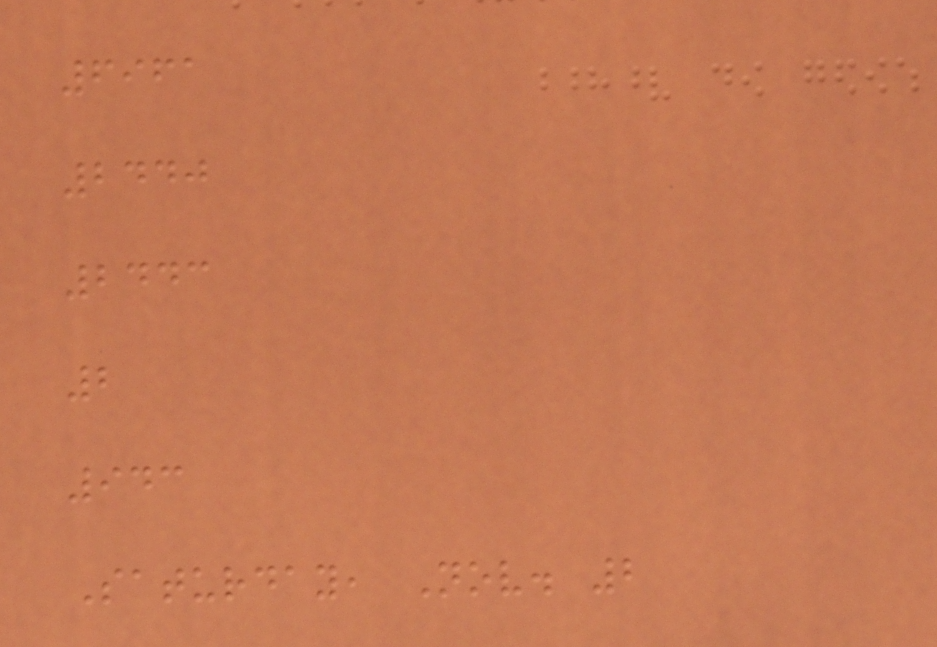6961
2440
2443
2
943
Saturday, Nov. 2
